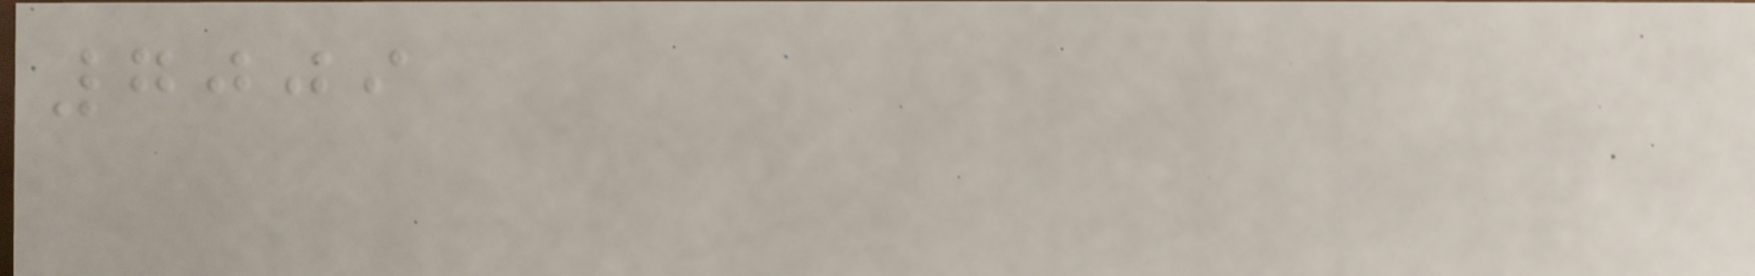7009
